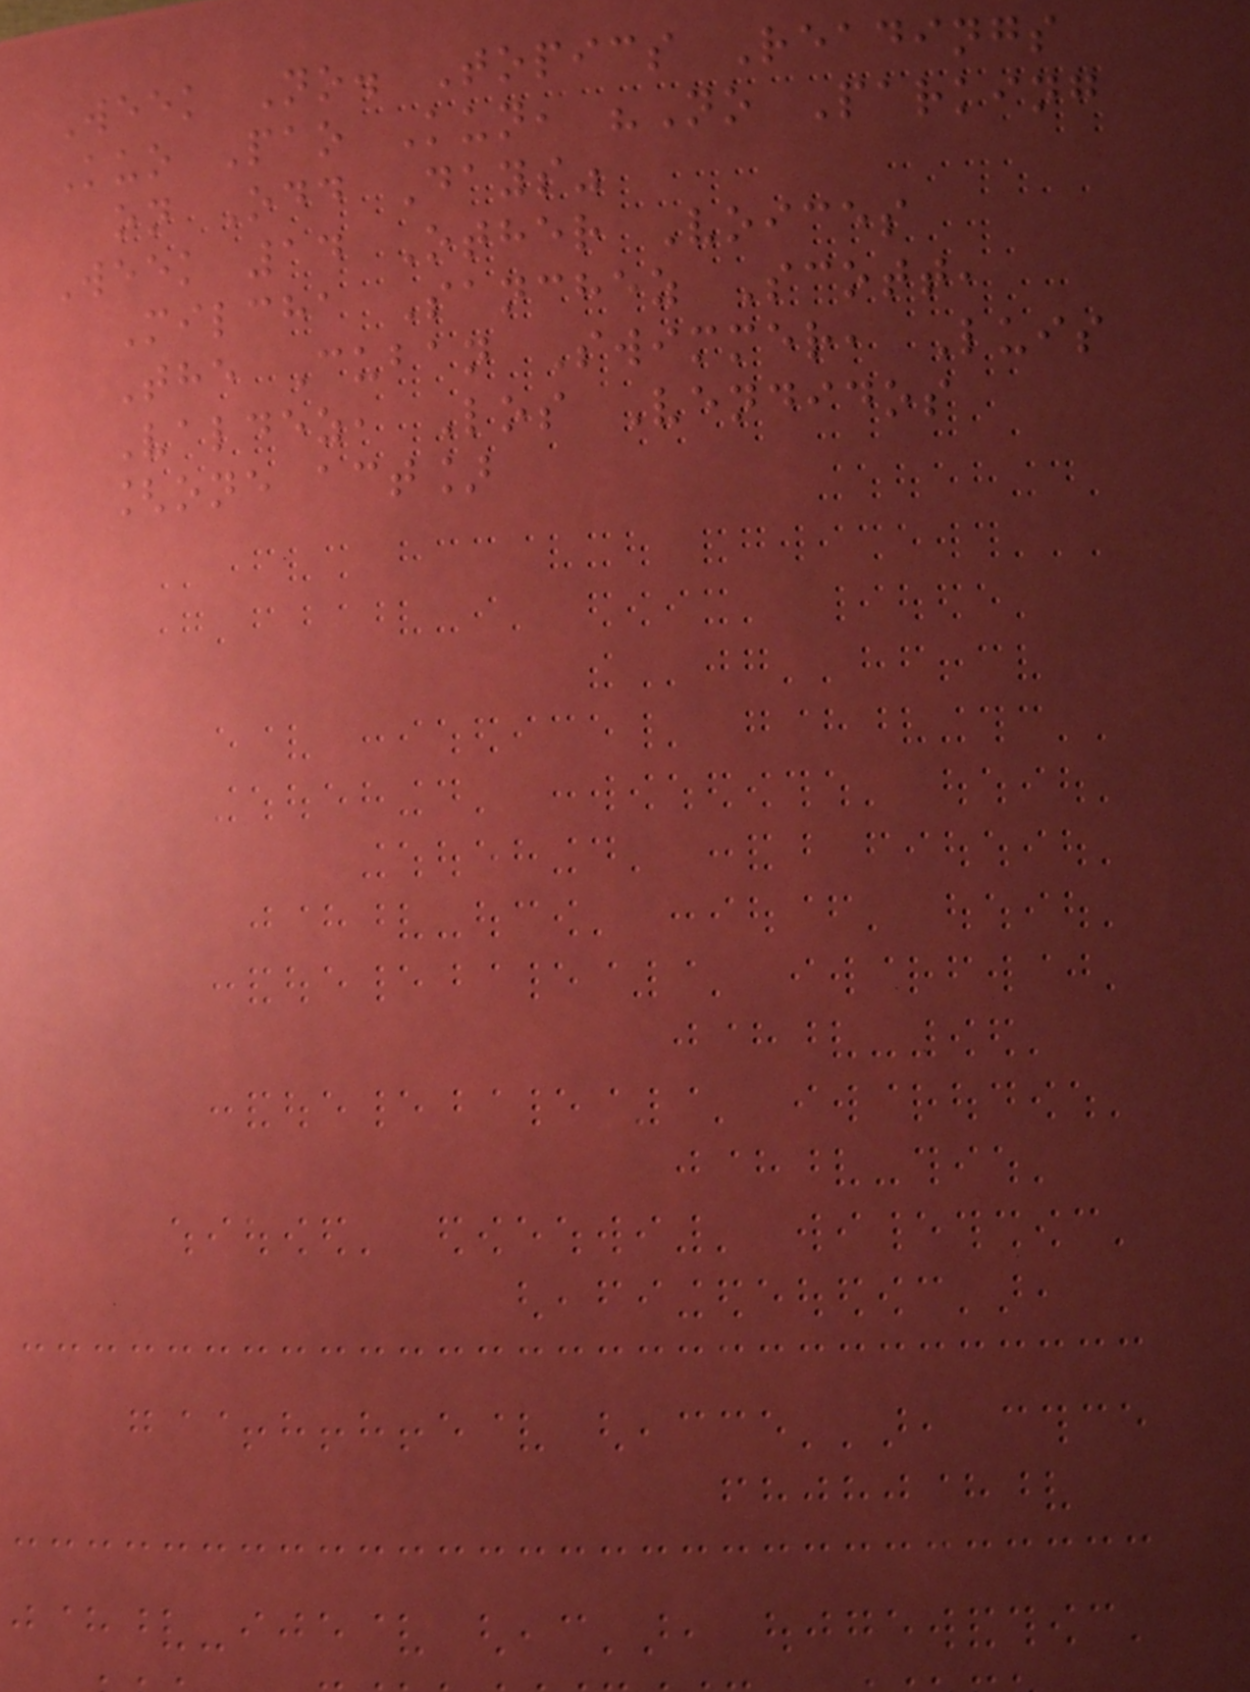Week No. Topics Readings
Kuo Pao Kun, "No Parking
on Odd Days"
Week 14 Other Voices
Milcha Sanchez Scott,
The Cuban Swimmer, Luis
Valdez, Los Vendidos
[one act]
